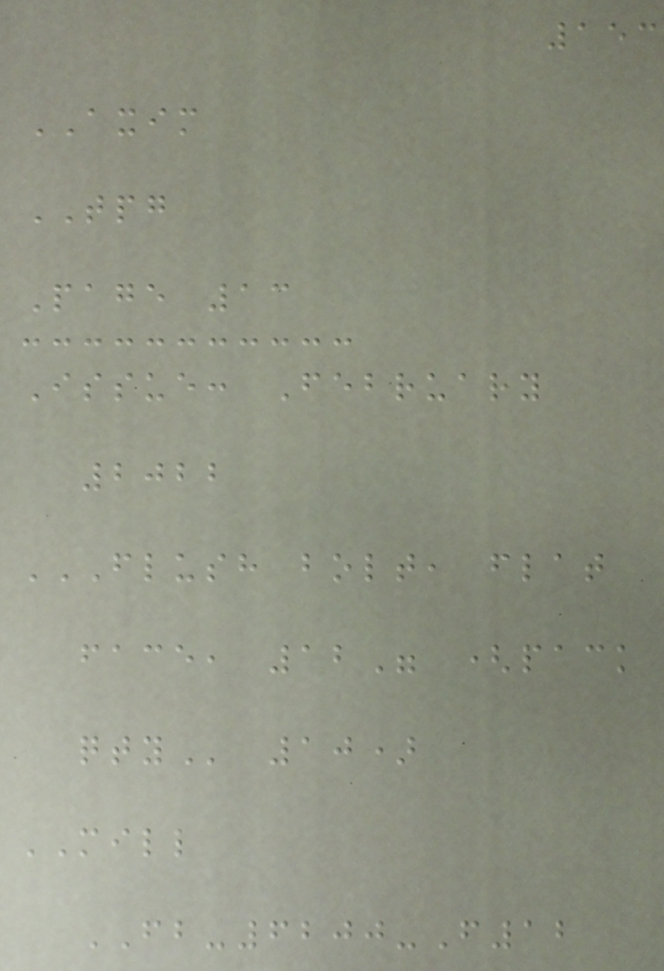153
AXIM
TPG
Page 13
Issue: February
2022
FLUSH BOLT, FLAT
FACE, 12" (PACK
QTY 10)
MILL
FB-6200-F12
